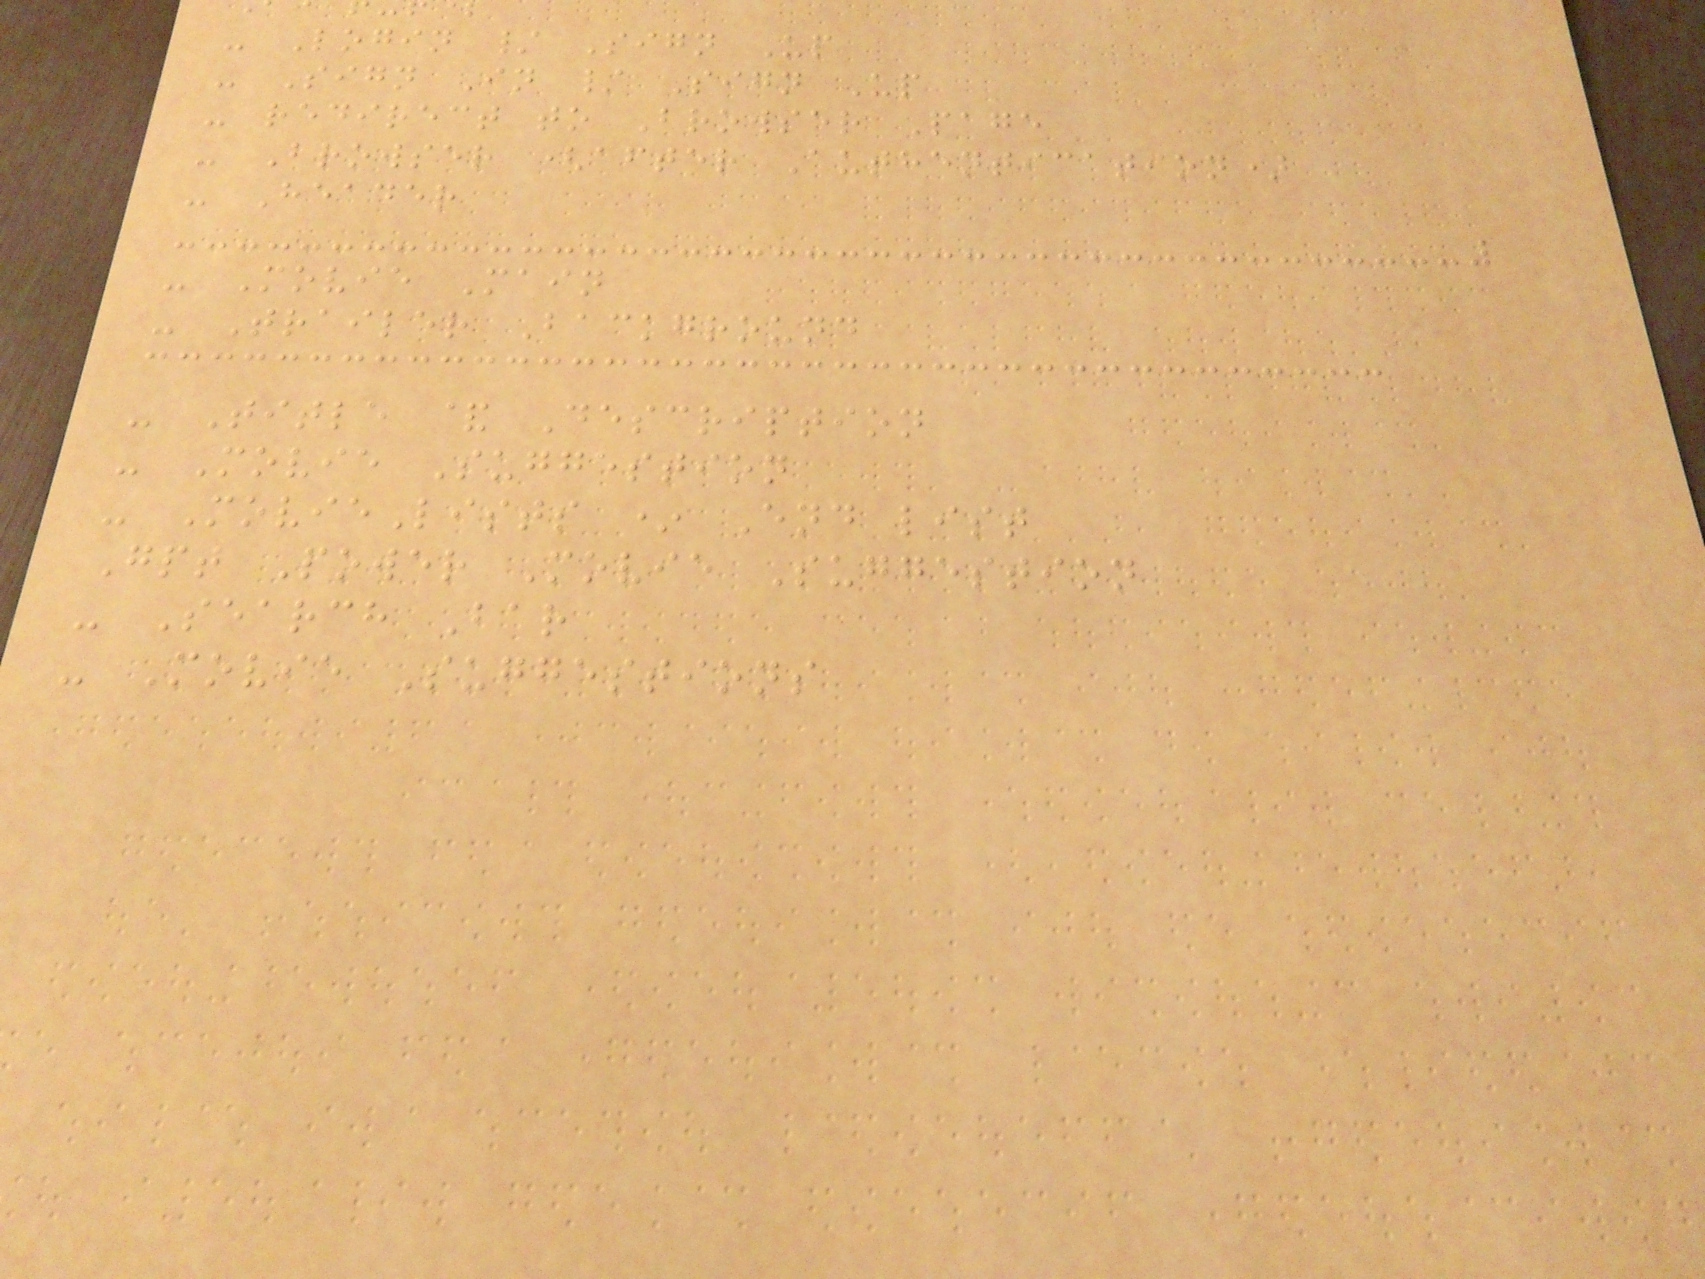- Login / Sign Up
- Sign In / Sign Up
- redirect to Browser Page
- Browser (after Authentication)
- Header
- Movie Main
- Trailer Background
- Title & Description
- Movie Suggestion
- MovieLists * End list
Gpt Power Movie Suggestion
- Search Bar
- Movie Suggestions
